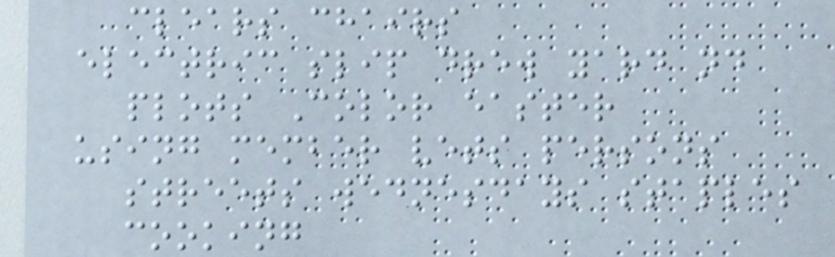clears chairs
electric slip drew yard nd
plots Color easter
using member vets persons
streets wednesdays staples
cooking
